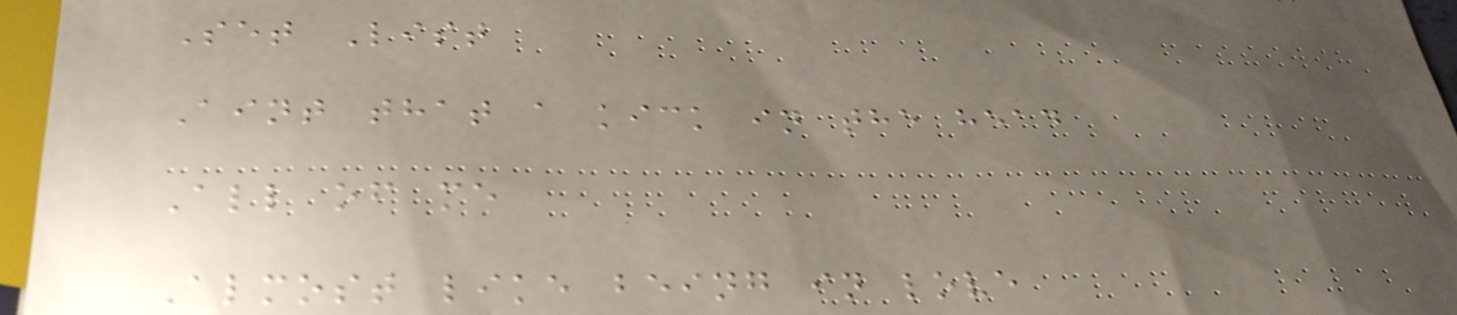Set List
Aint that a kick in the head
All of me
Almost like being in love
